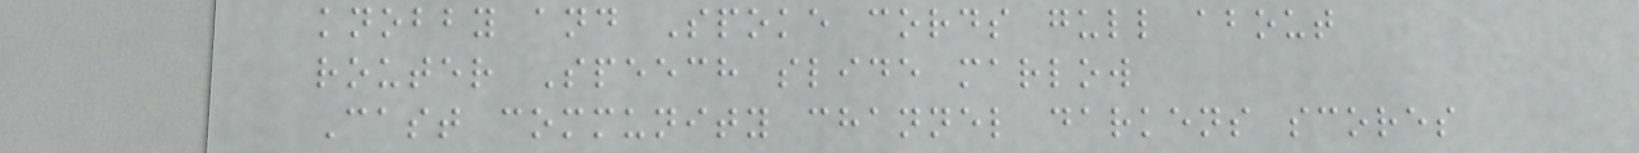knobby and Spoke cords gull about
router Speech slide marlow
Cast community channel darkens scores
